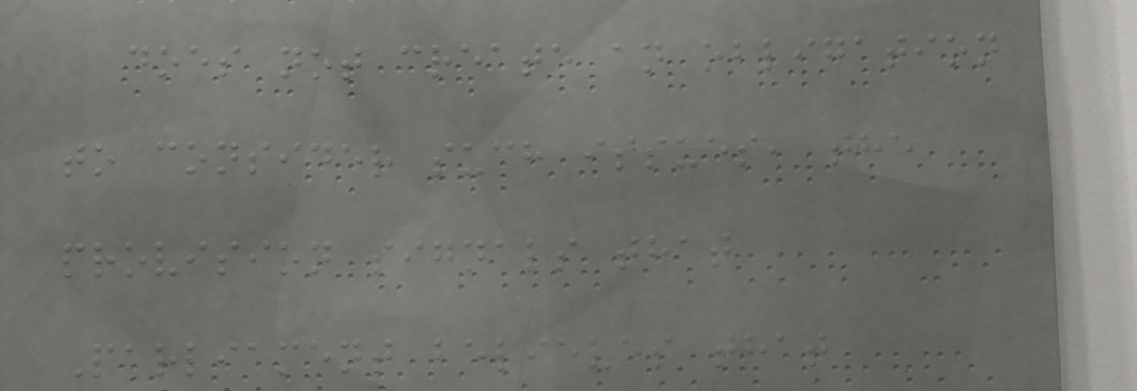does not create an obligation
to consider such issues, the
provision signals that
Parliament believes that
